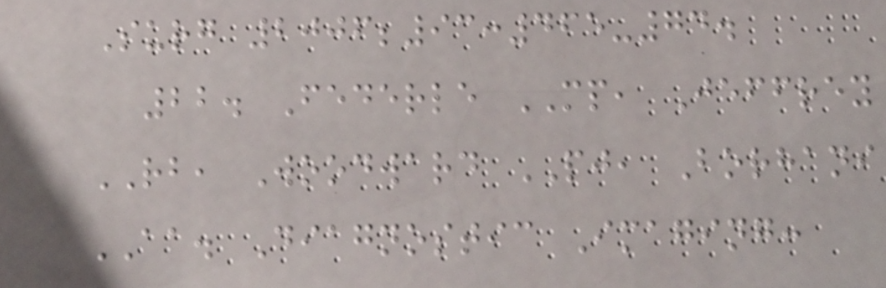Surg 2006;93:465-74.
22. Federle MP, Jeffrey
RB, Woodward PJ, Borhani
AA. Diagnostic Imaging:
